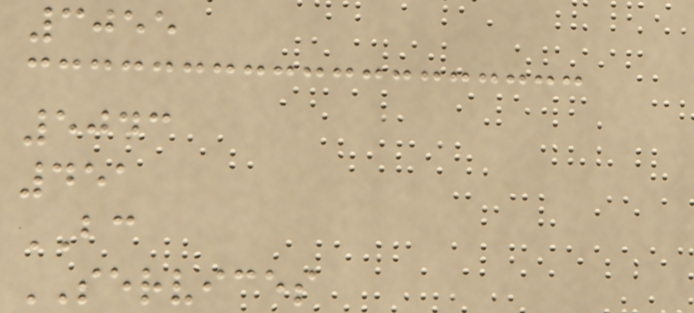3055
5043
451
BC
SERVICES
